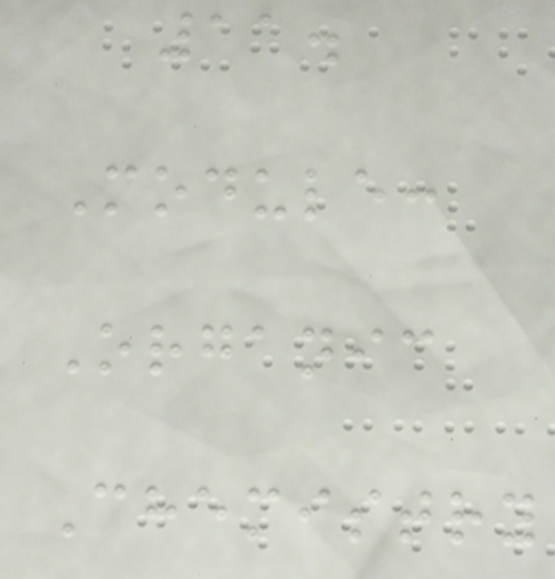11.
Module:
Organic
Chemistry
